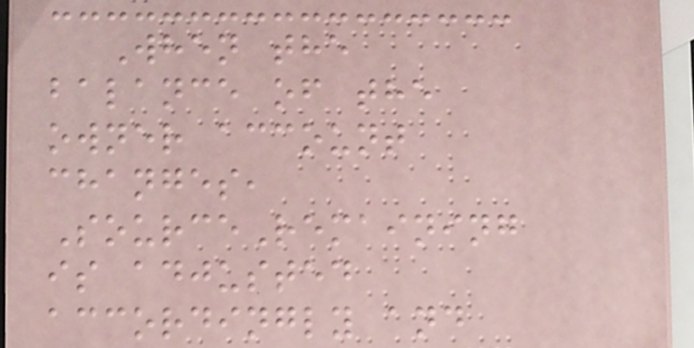When the
balance of the
owner account
changes,
SourceRemaining
is adjusted
accordingly and
